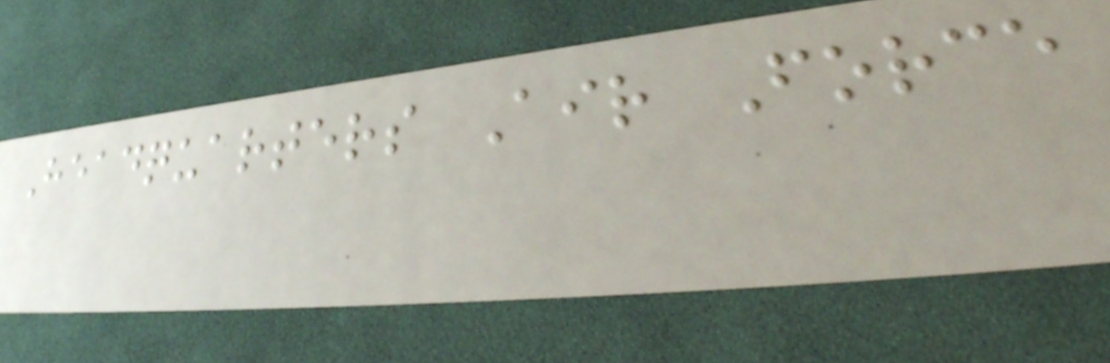Headquarters Air Force
